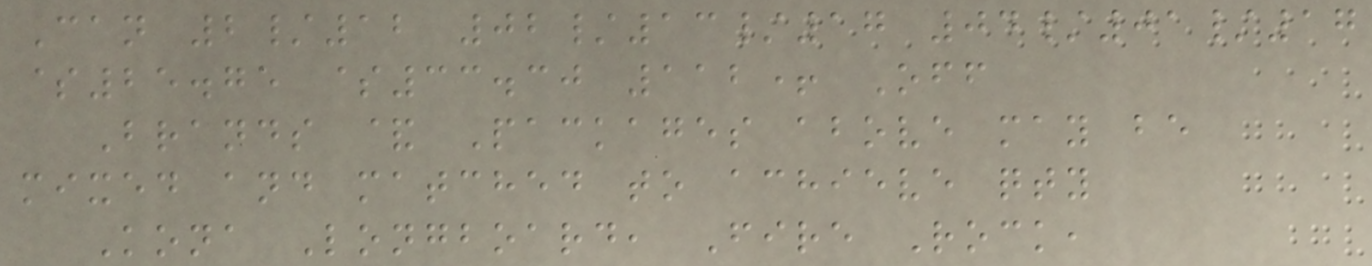Can 2/12 02/13/17 04/01/17
$25.75 $33.30 112+ Off
Brands & Packages above may be
mixed and matched to achieve qty
Kona Longboard, Fire Rock,
